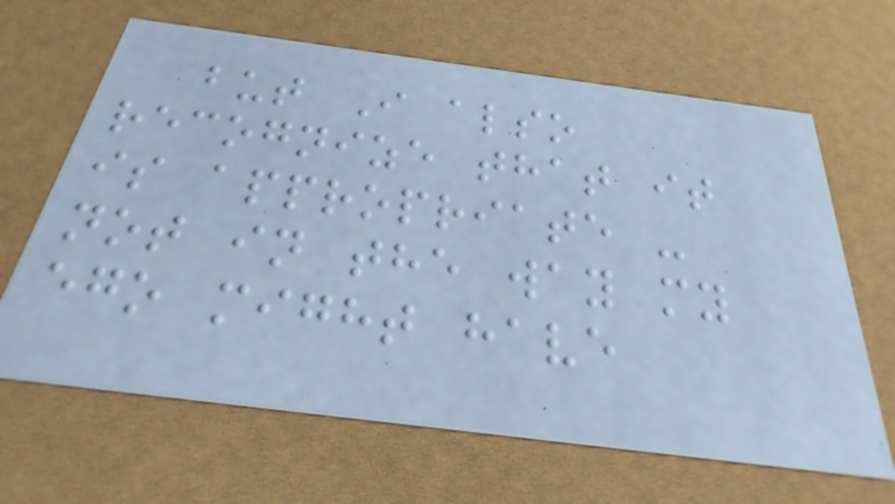but I also
recognize that it
is appropriate -
not in the way my
ego might have
